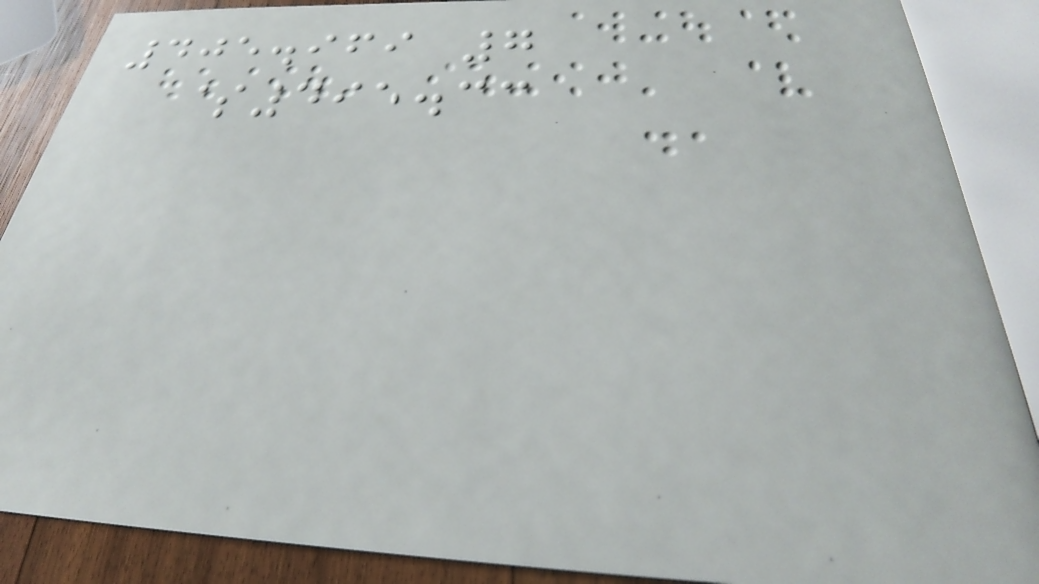405.969 7
$495.33
